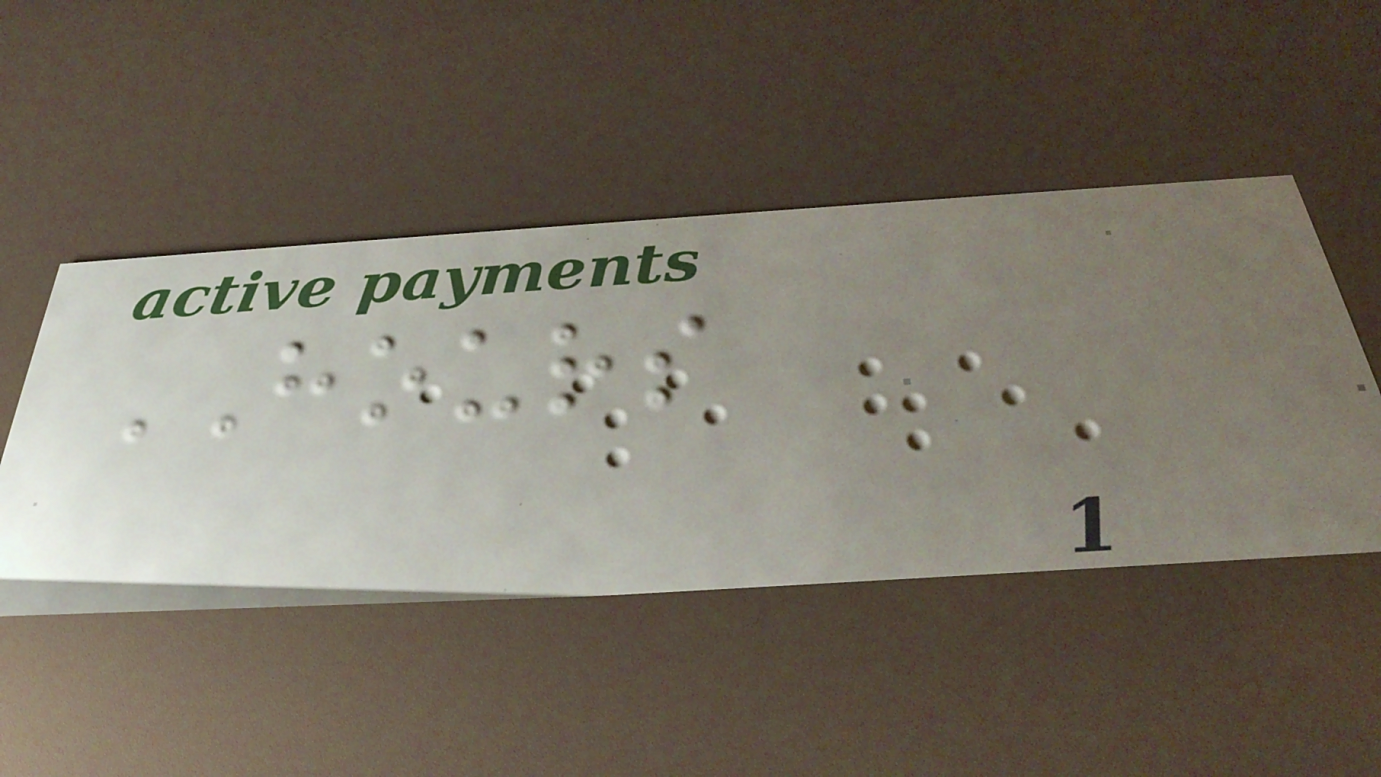HOURS
